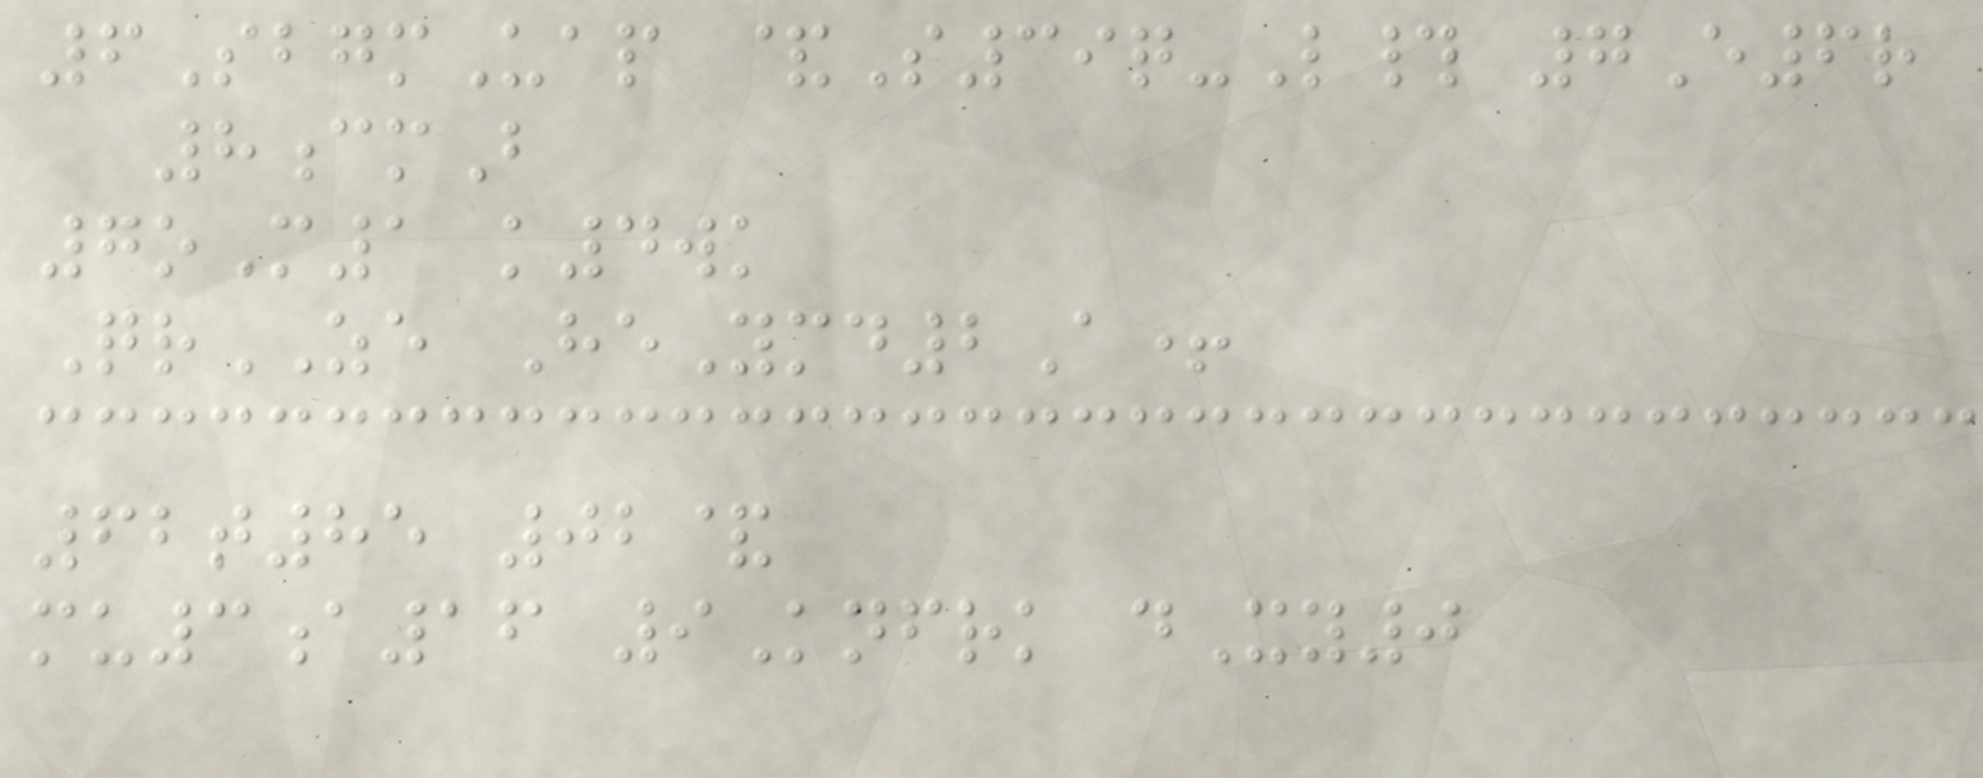6SbgmUap &S39q-L# 7E6r
8cmB
7oM1 k4wk
QrZE HeYmd2A+
62t85 02&
mu3a16 9Knfrk dXy0
